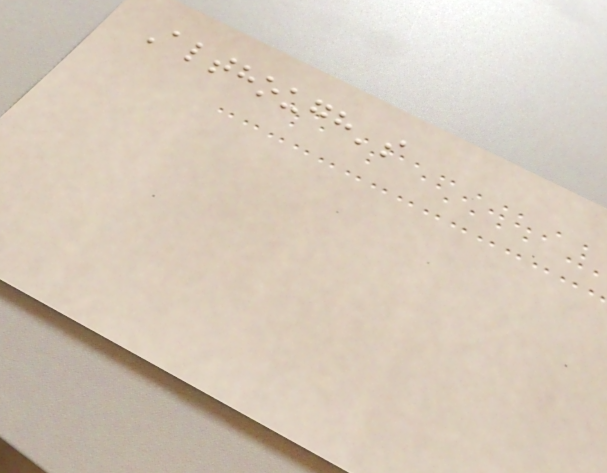Although's
